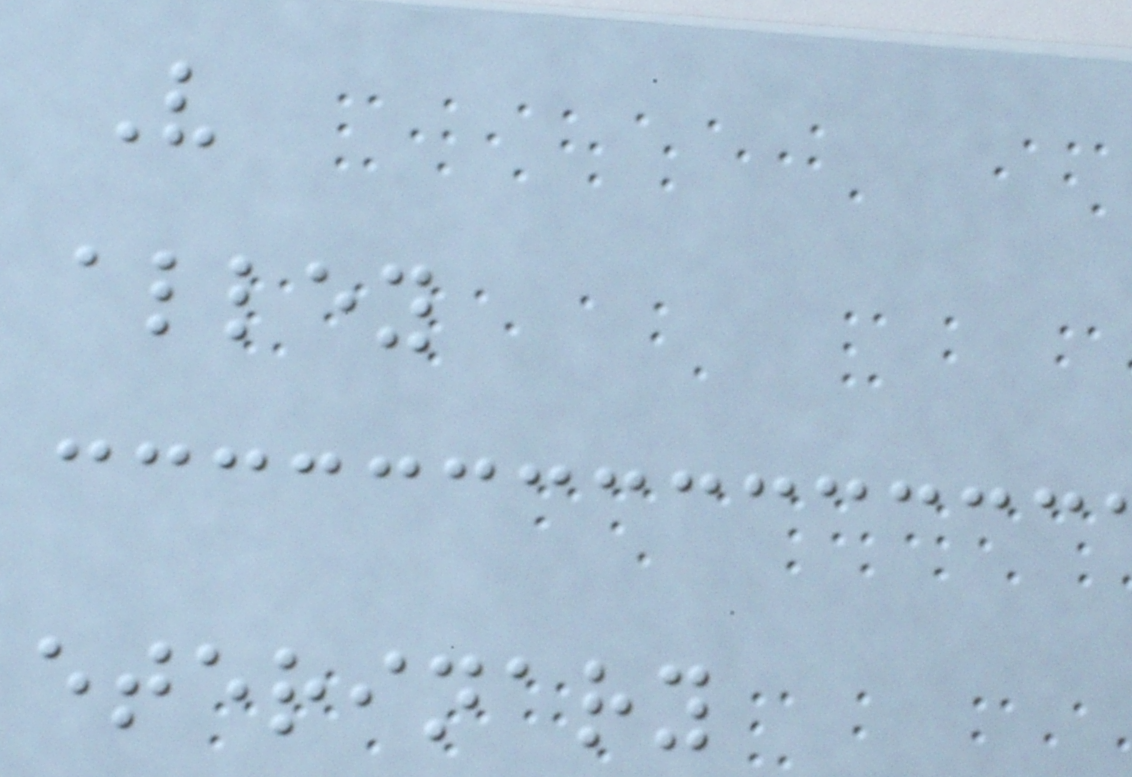V
alley
eterinary
